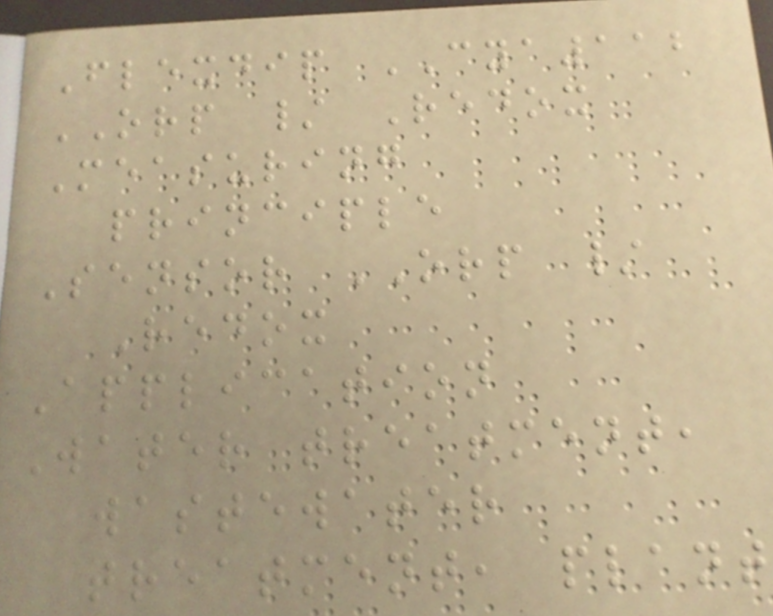Flexdip CYA112
ORP / Redox
Measuring
principle
Sensor ORP /
Redox
Application
Water treatment,
wastewater
treatment, plant
